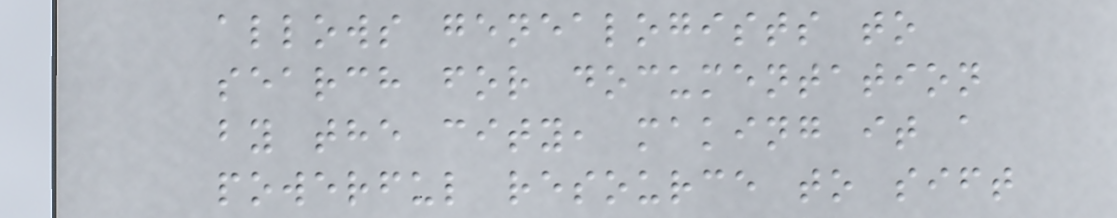allows genealogists to
search for documentation
by the city, making it a
powerful resource to sift
